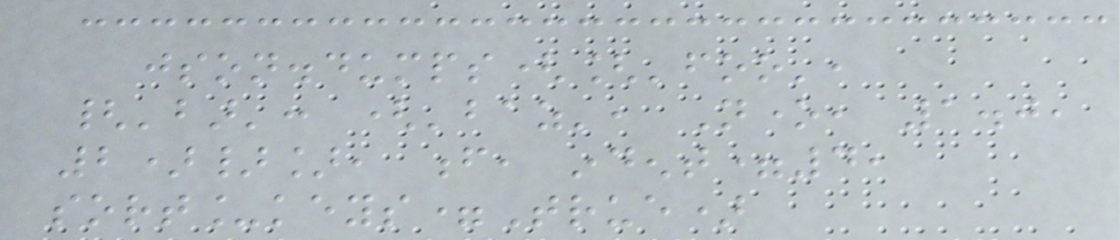json.dumps(['foo',
{'bar': ('baz', None, 1.0,
2)}], f, indent=4,
sort_keys=True)
